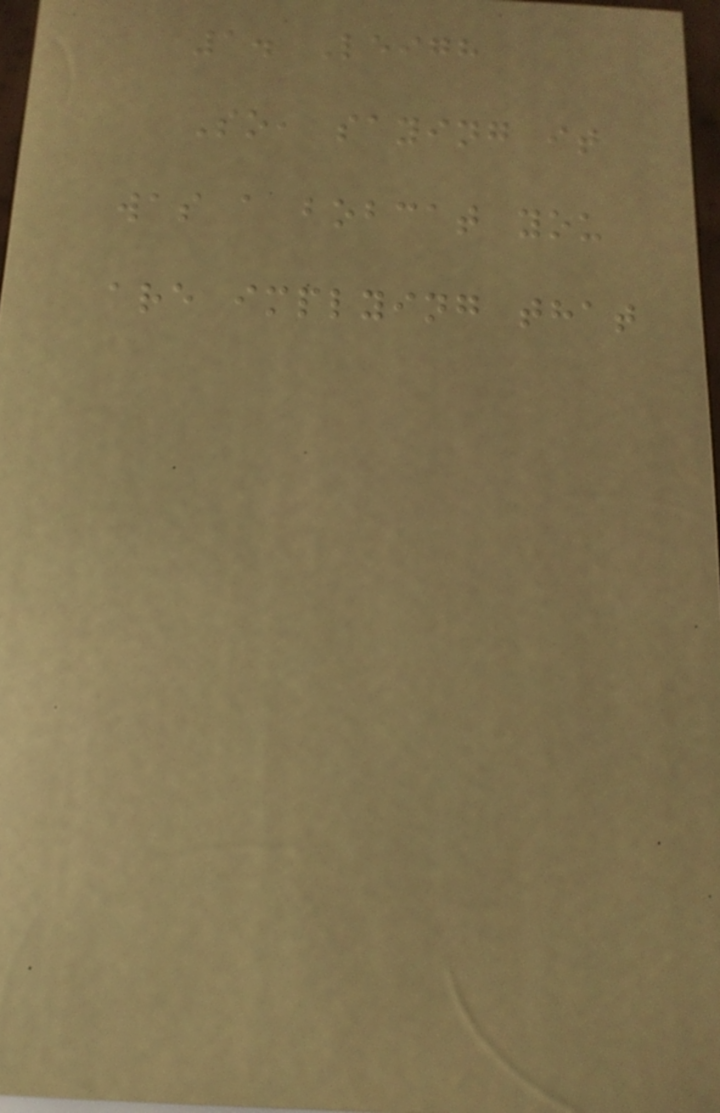1. Leigh
So, saying it
was a bobcat you
are implying that
